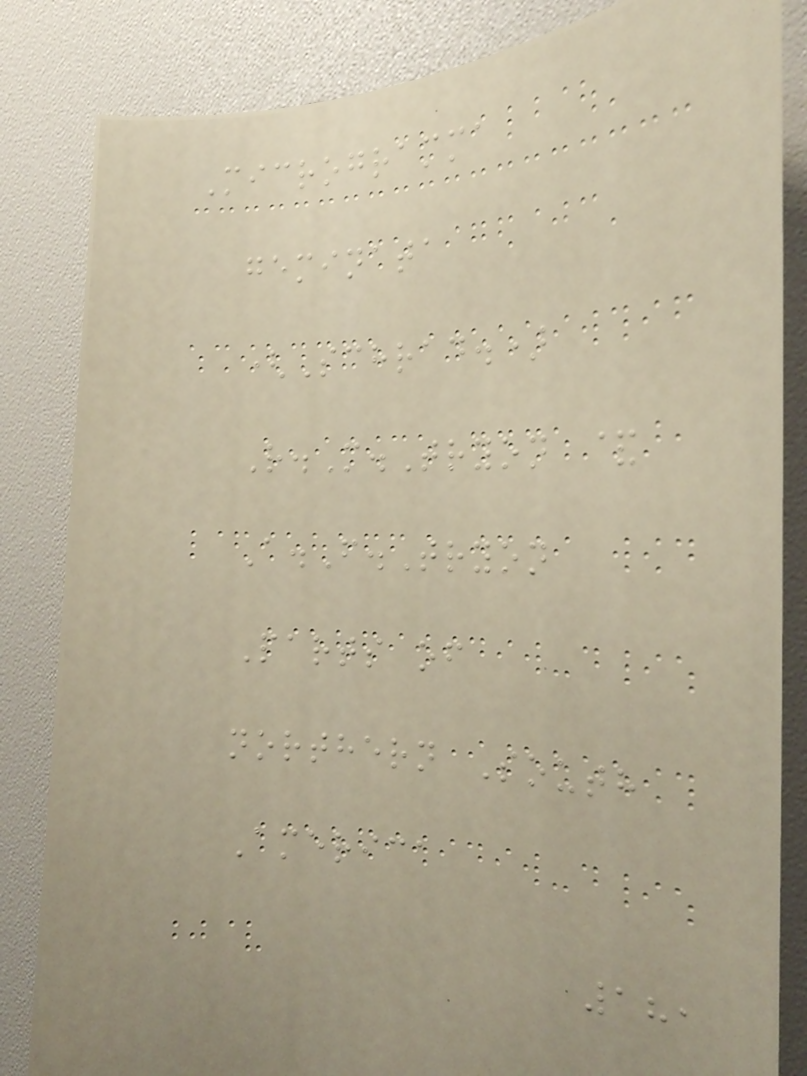Microgramma
geminata
(Schrad.)
R.M.Tryon &
A.F.Tryon
Parts of
northern South
America
181
